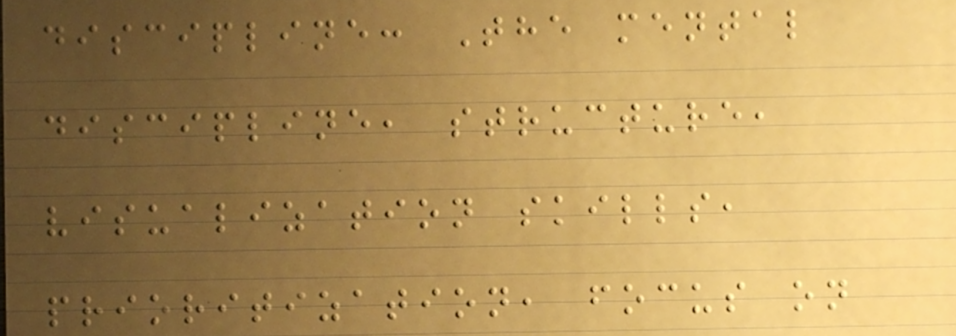discipline: The mental
discipline, structure,
visualization skills,
prioritization, focus on
